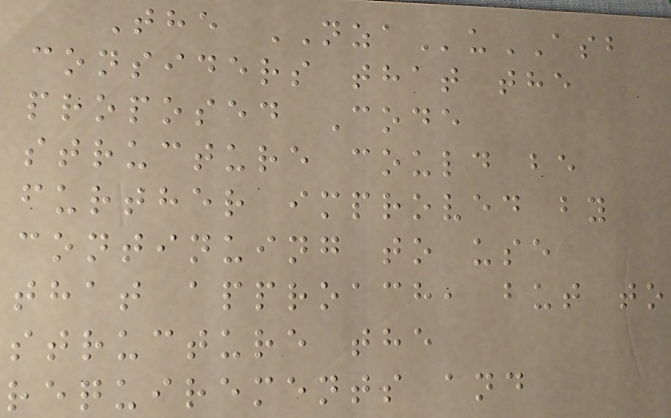The NZAuASB
considers that the
proposed Code
structure could be
further improved by
continuing to use
that approach, but to
structure the
requirements and
